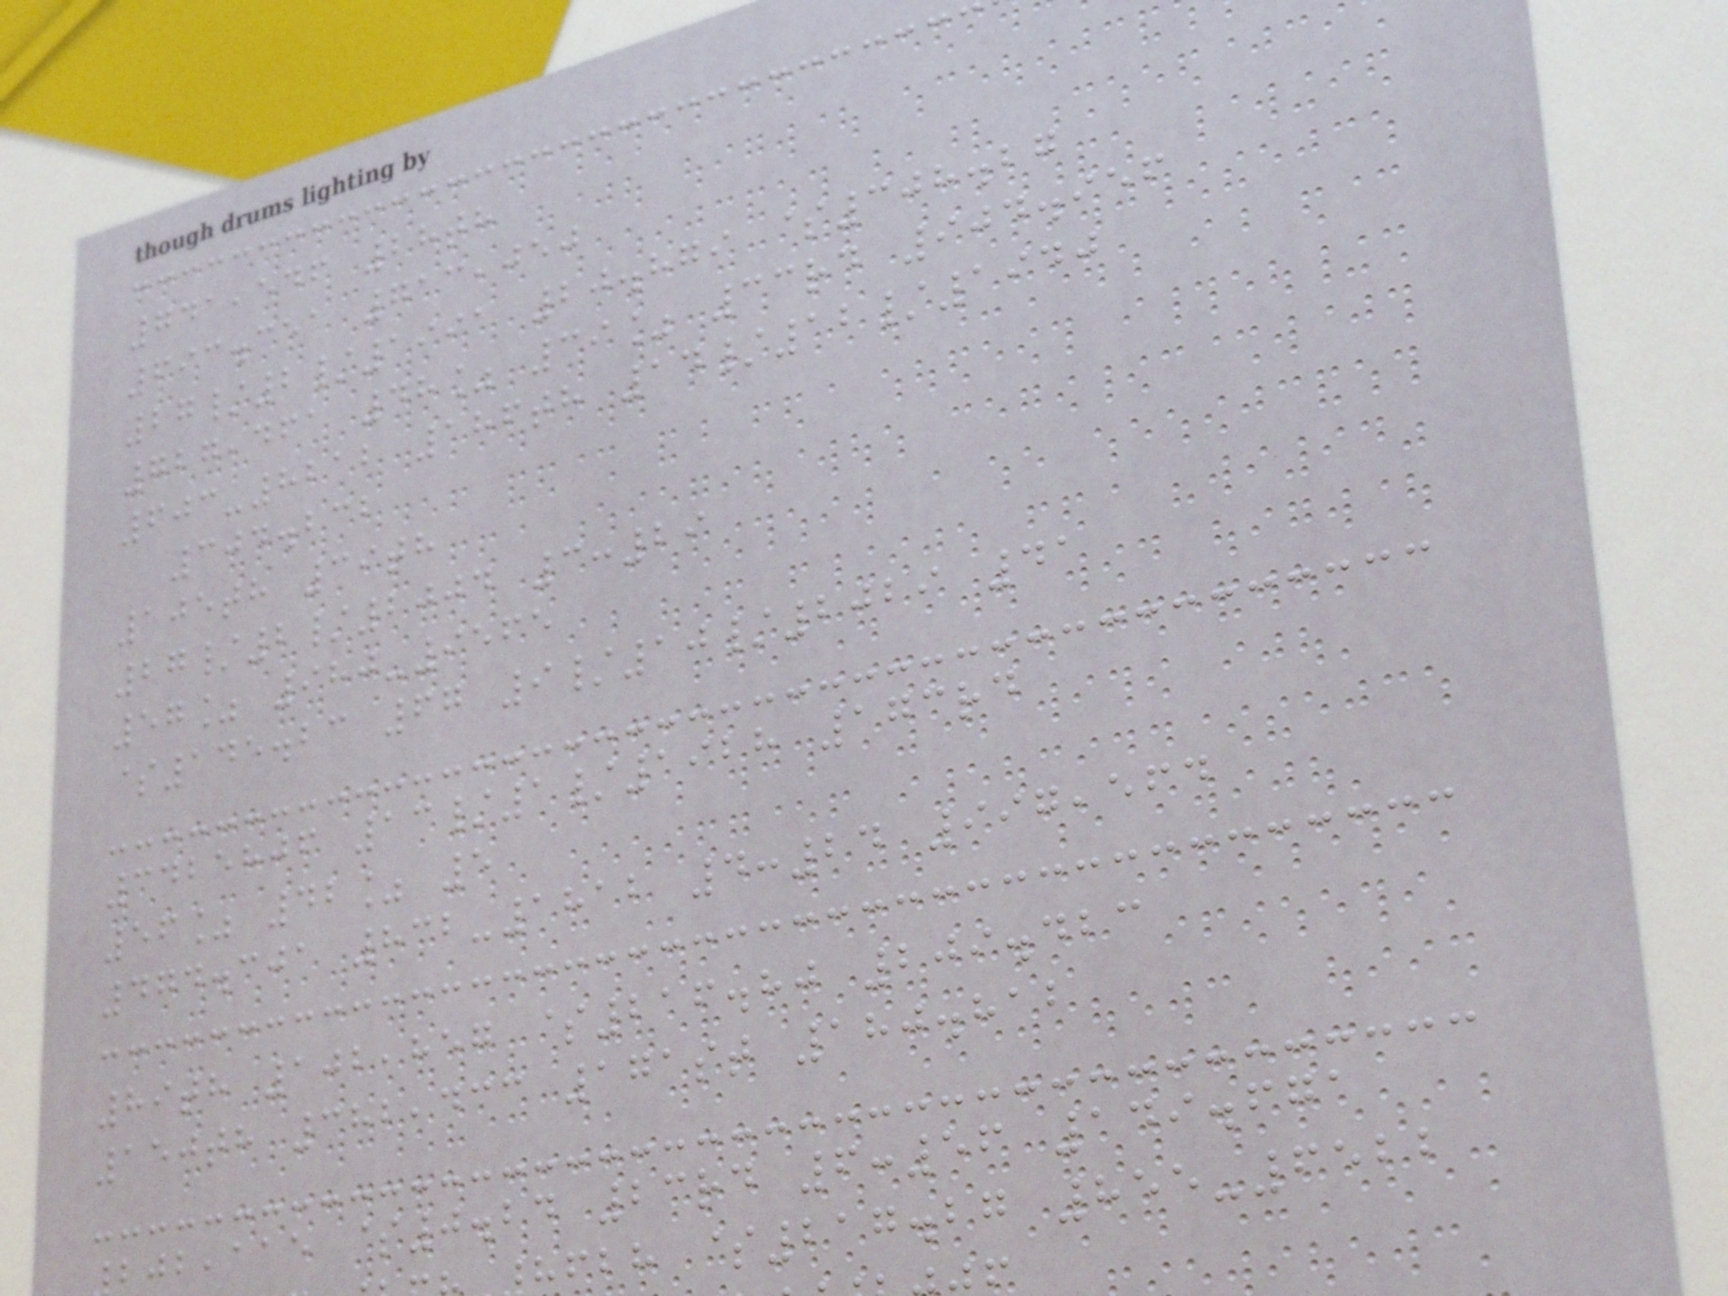741,546 28th
693.351 713,050
27/2/1991 20.879 $308.27
727,461 48% 39% 33rd 904.956
603-8212 186th 14/12/1940
304.232
105th 39th
27/2/2004 3:29
57% 980-9565
$145.23 67 9/10/2029 41
3425806 13/1/1928 173rd
56% 42% 5
474.301 832-1812 4:24 997,564
89th 102,857 $216.80 209.423
150th 382,433 171st 180.812
,aae $0.24 23rd 6:56 149.671
fbh $217.27 855-6522
